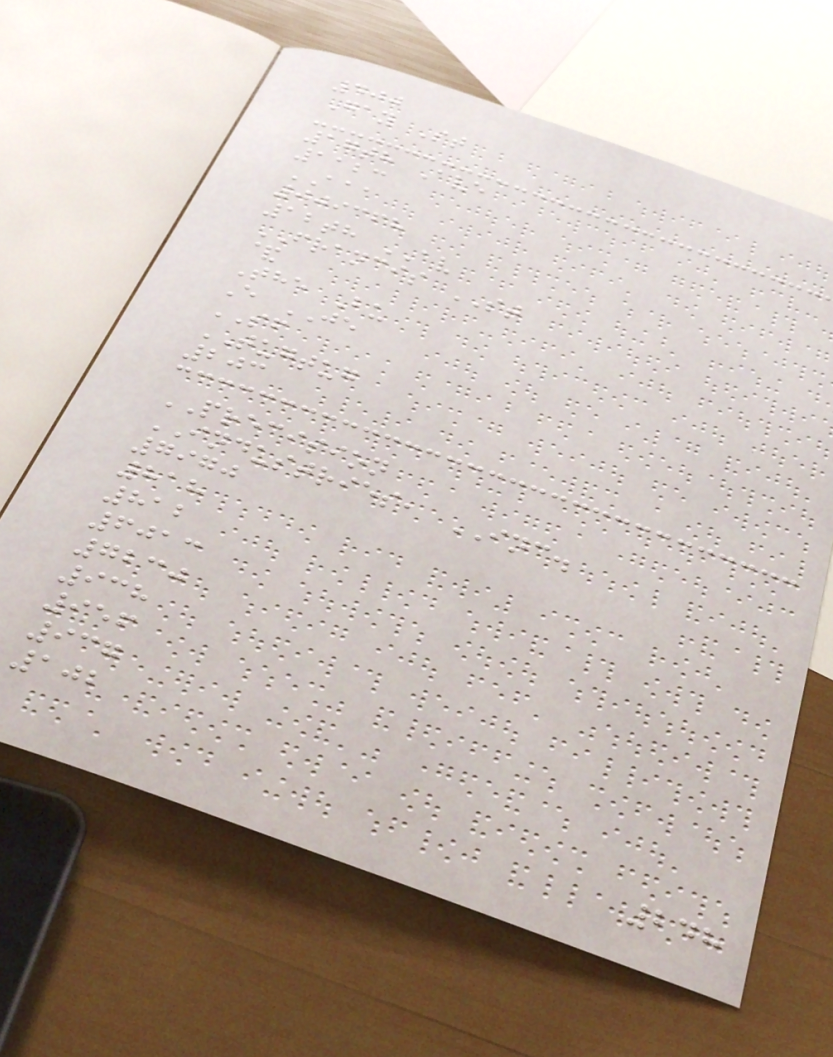400
Gay St
17th Ave
1123
AAA
009368
12th AV
FRANCIS ST
&
The Bu
E JE
SF
TUGTUG
203
PRECISION
INDUSTRIES, INC.
7970
818
812
6013
7230
938
956
937
102
248
